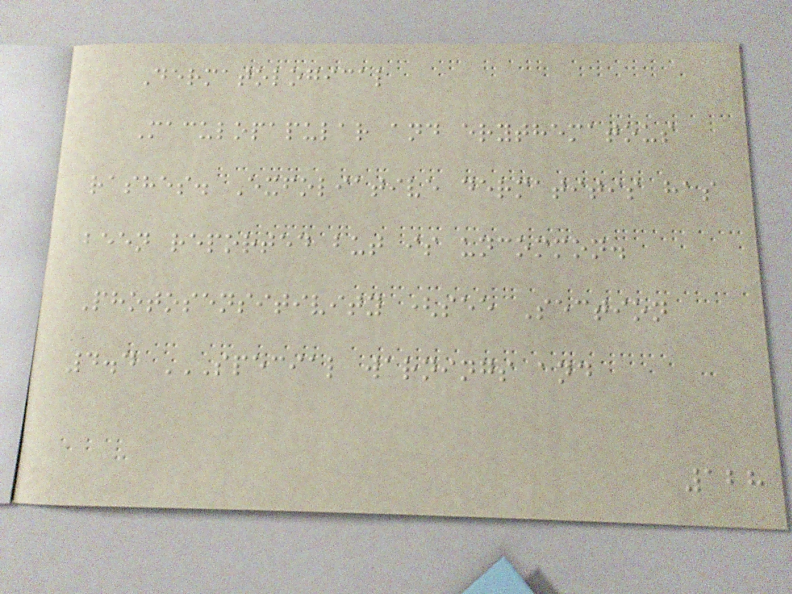Dermatological
Maculopapular and erythematous
rashes. Exfoliative dermatitis has
been reported but is uncommon.
Photosensitivity (see Section
4.4 SPECIAL WARNINGS AND
128
